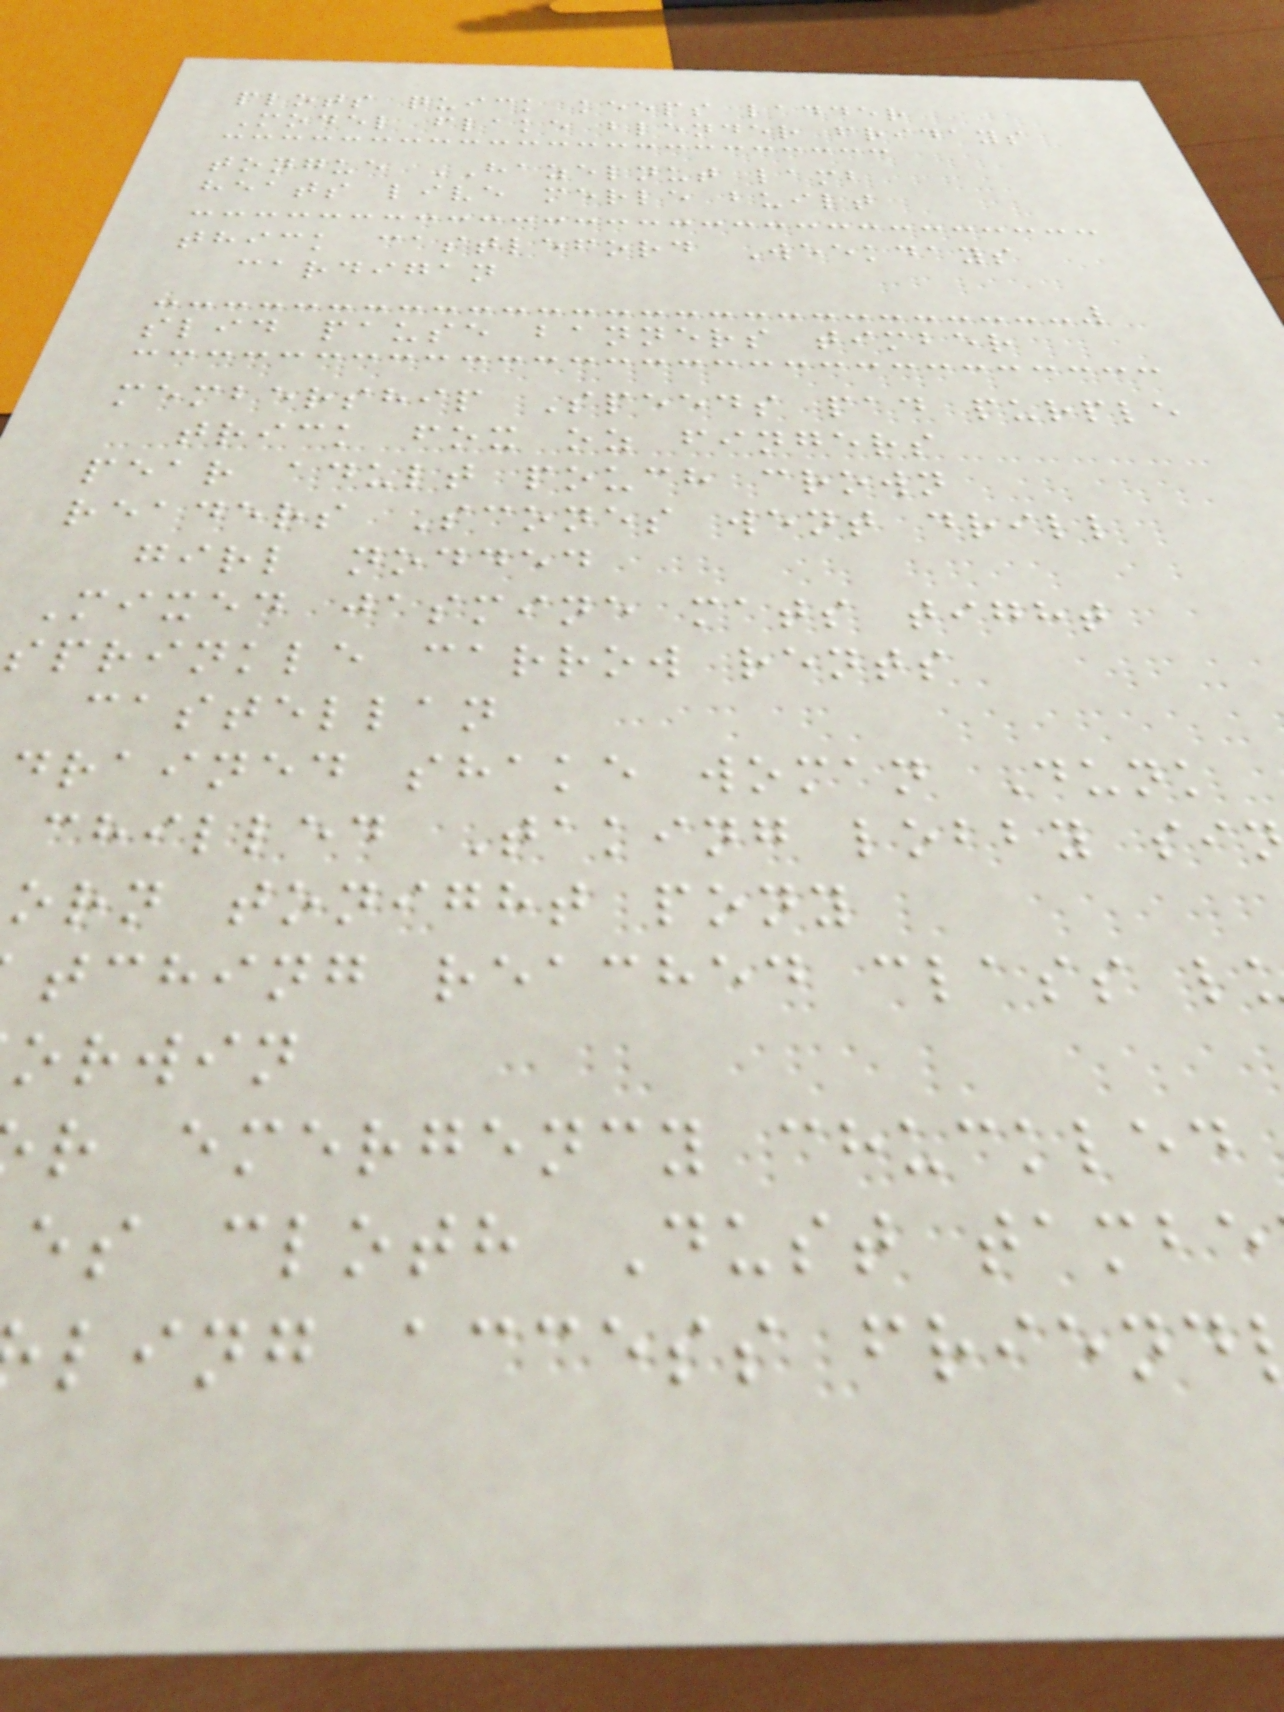plots quick keeps ladder
Model flake blender fridays
tongue HAZELNUT lamb
heats live merle built
thick castleford Weekdays
cardigan
slid pause banners timber
membership Speeds pad purple
trick fox oz fingers
pear adult pouch crown
readers Scones went drill
girl nodded
Mixed jasmine mats tight
sprinkle carrow rents
castellan
drained shake woman Dunk
chilled Taking lobby si
orn tonight pony
tching reached class l
orwin
r emergency chuckled
es cloth Dust tambe
ling access friend
